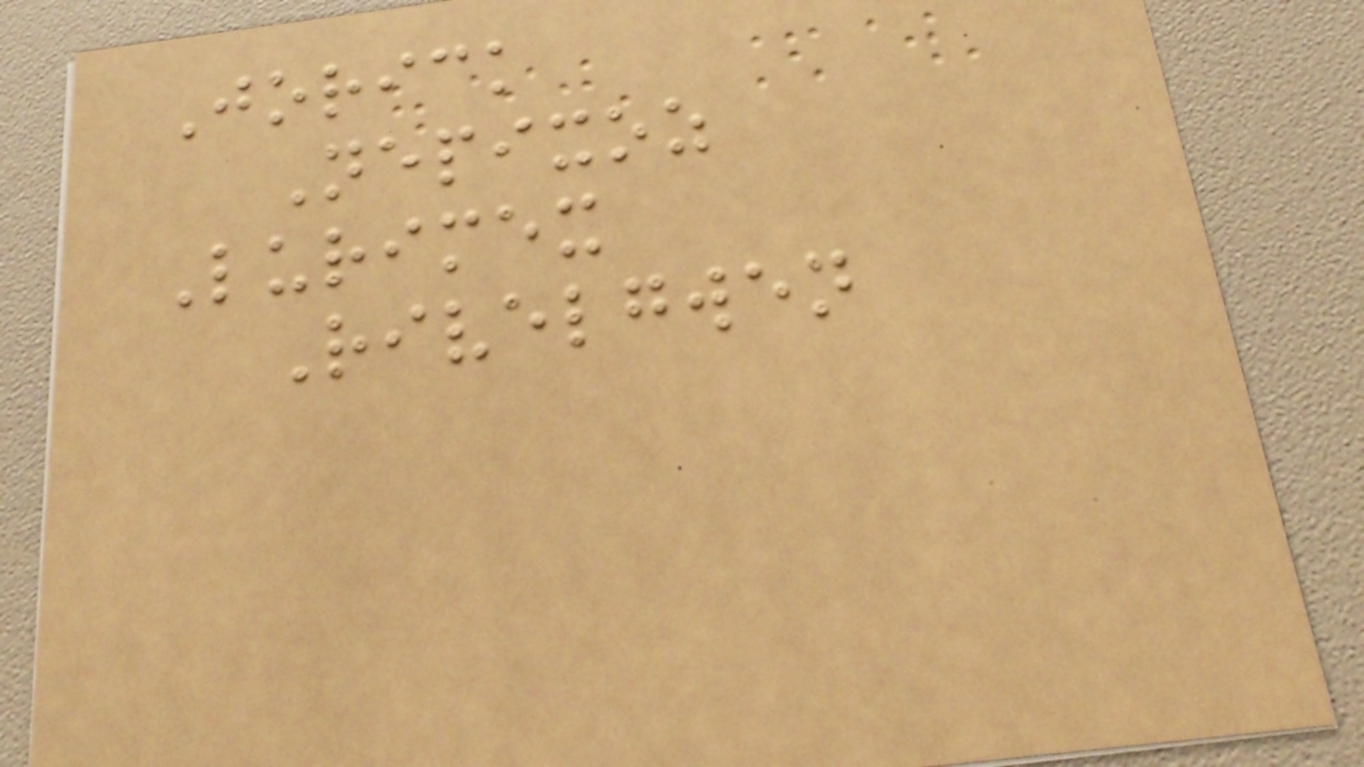Jorick
Nepixoz
Lurimex
Rivelgwen
